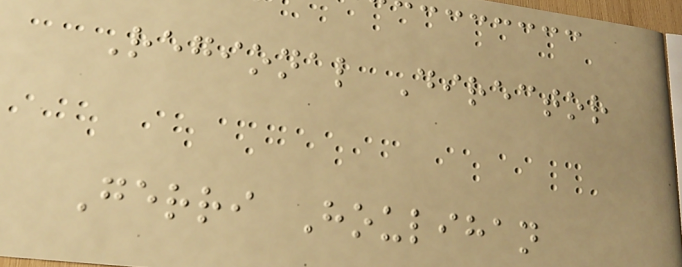Regional Director
Gerri Houlihan
